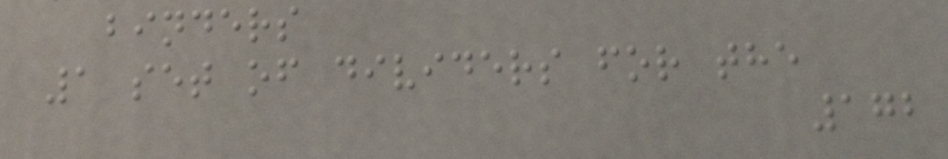binders
1 set of dividers for the
172
